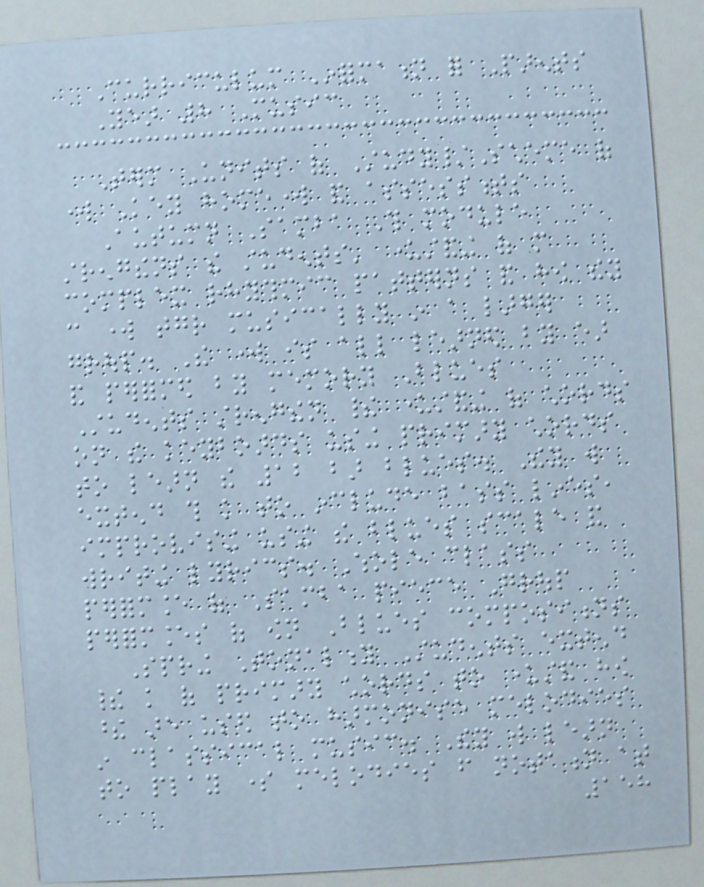Curriculum Information for Parents
Year 8 Music
Term Units of Study/Scheme of
work Key homework and assessments
Autumn Samba This module
strengthens the students' understanding of more
complex rhythmic patterns and how they
can work together musically in a larger
group. The work is all learned by ear
and performed by memory Blues
Students strengthen their understanding of chords
on the keyboards using primary chords
to learn the 12 bar blues. They will
extend this knowledge to include bass lines,
improvising using the blues scale and
writing lyrics. Whole class
performance of Samba piece Group
performances of own Blues compositions
Spring Tonality Students extend
their knowledge of primary chords to understand how
these are used to harmonise melodies
in classical music. They will learn
to play some melodies from notation at
158
